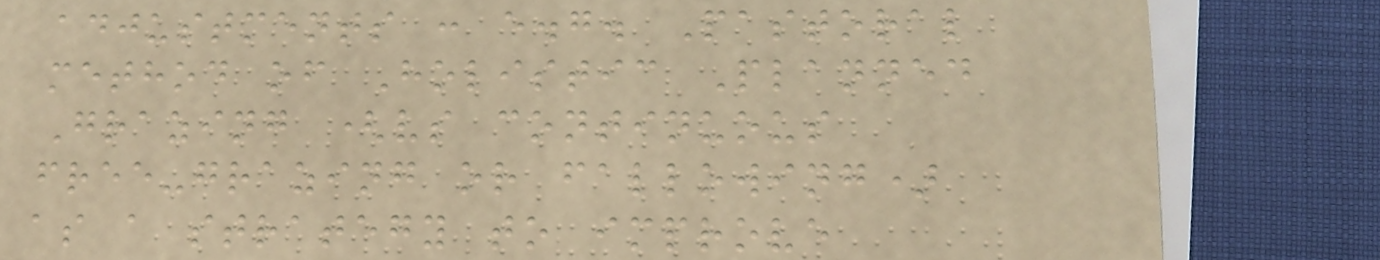adjustments : e.g. Pastoral
method of Holistic Planned
Grazing (vs continuous
free-grazing or fallowing)
as a strategy to improve
